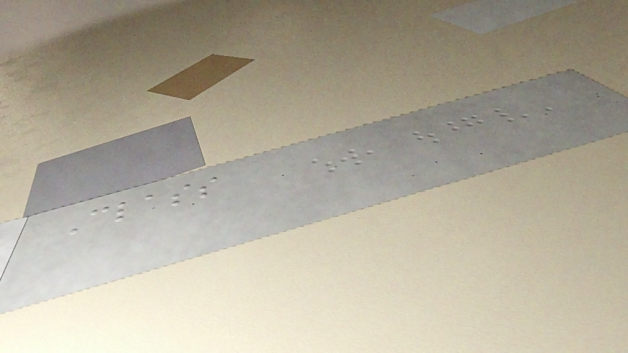Class
